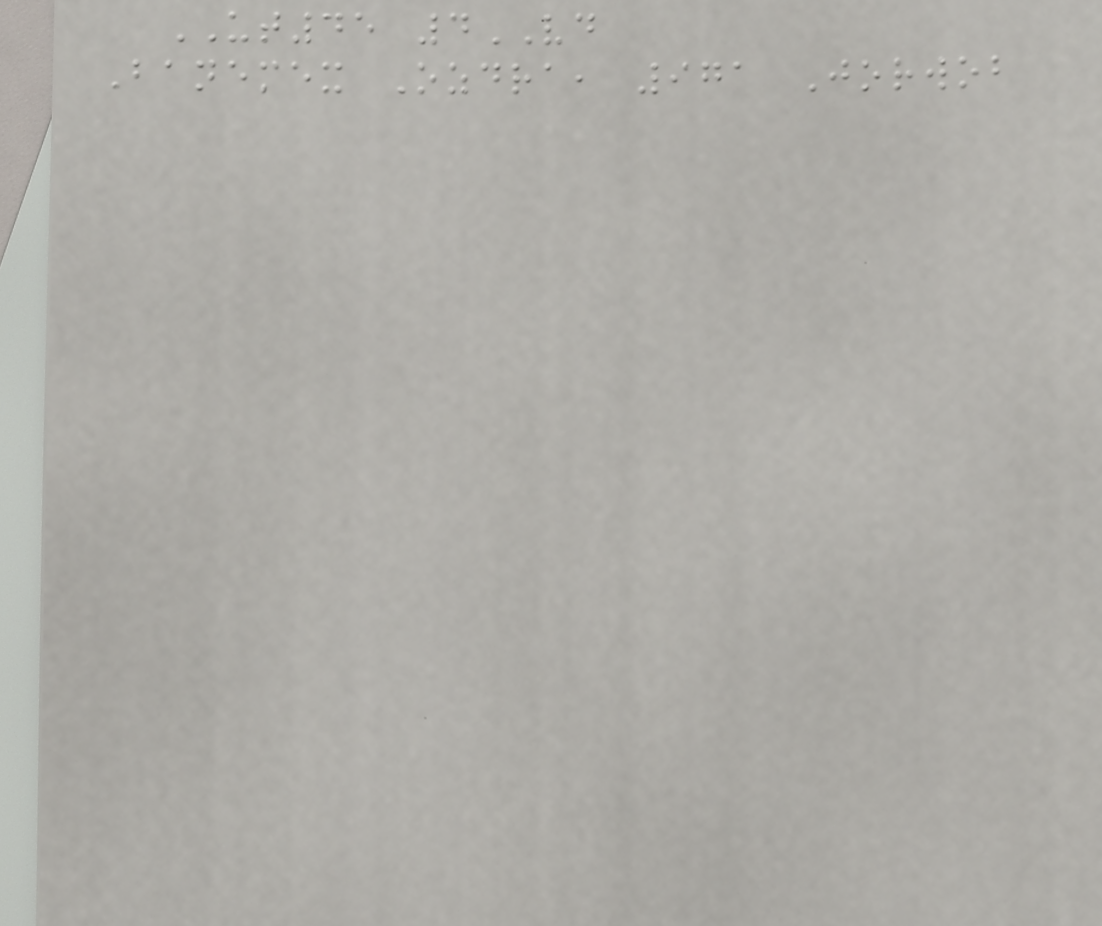UT45 4VD
Banemex Ozdra, 971 Jorwob
